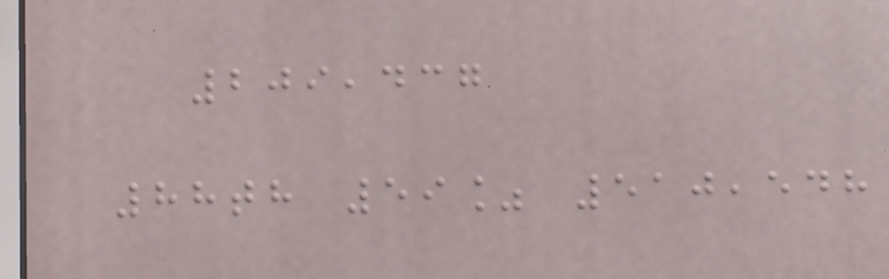209,437
88th 59% 510,548
